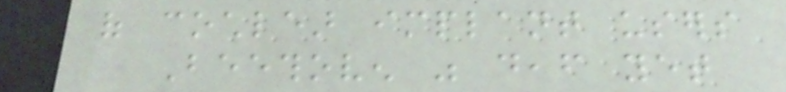of cochlear implant users
Beethoven was deaf yet
